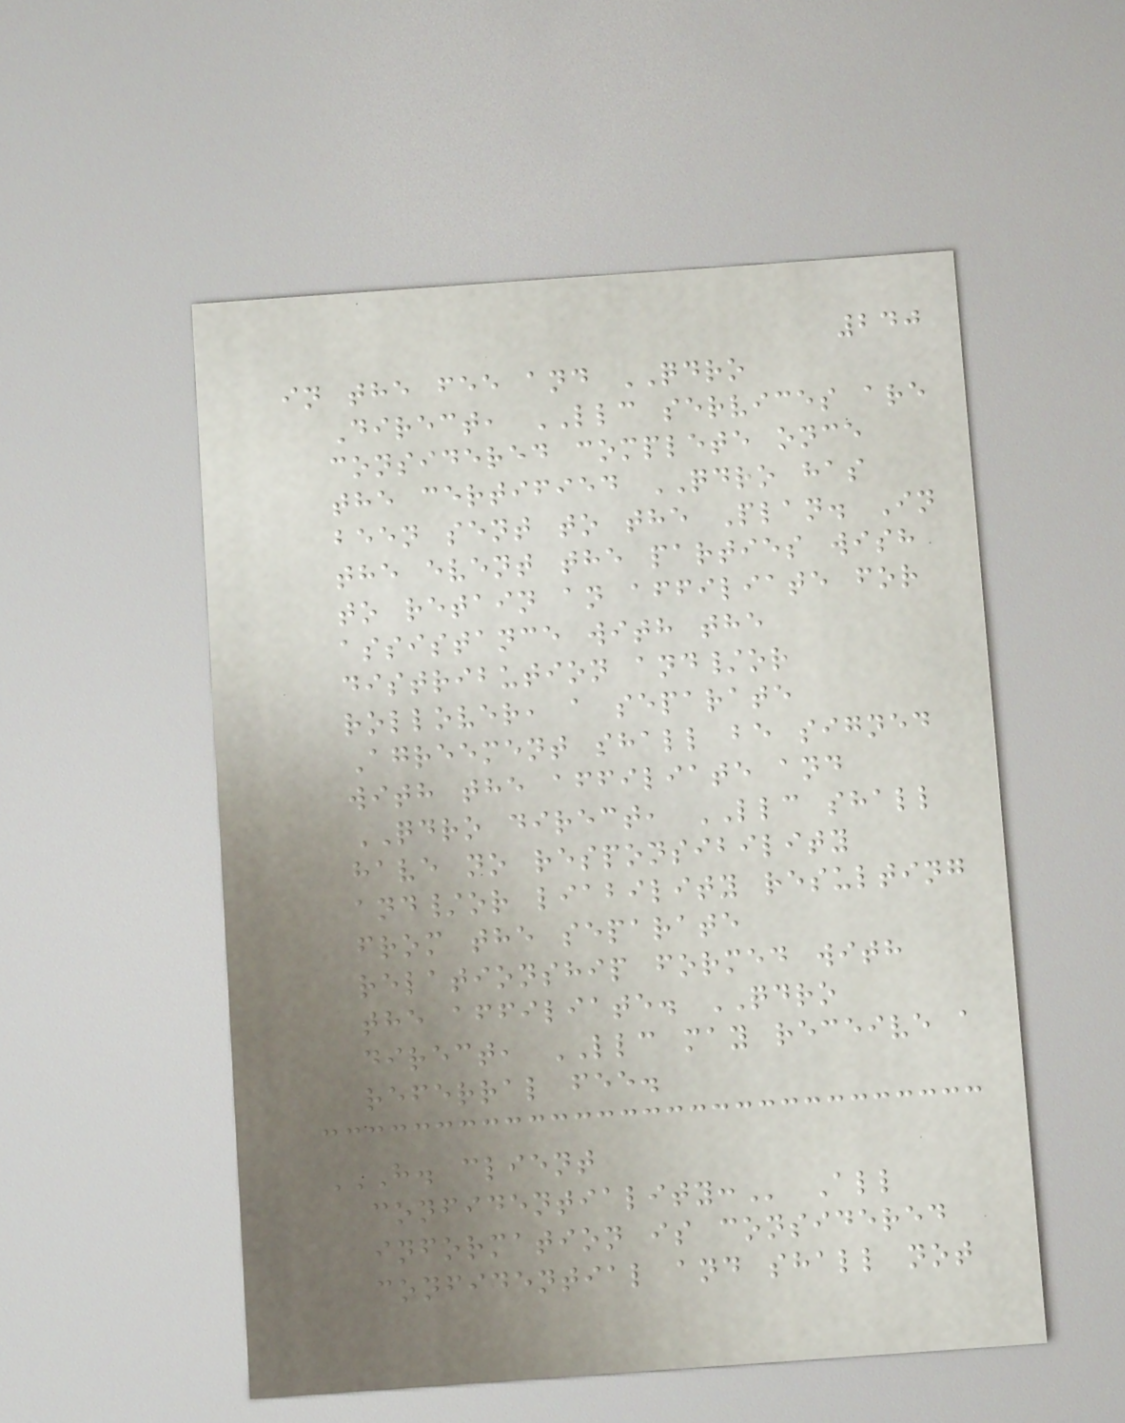240
in the fee and QDRO
Direct, LLC services are
considered complete once
the certified QDRO has
been sent to the Plan. In
the event the parties wish
to retain an affiliate for
assistance with the
distribution and/or
rollover, a separate
Agreement shall be signed
with the affiliate and
QDRO direct, LLC shall
have no responsibility
and/or liability resulting
from the separate
relationship formed with
the affiliate. QDRO
direct, LLC may receive a
referral fee.
H. CLIENT
CONFIDENTIALITY: All
information is considered
confidential and shall not
